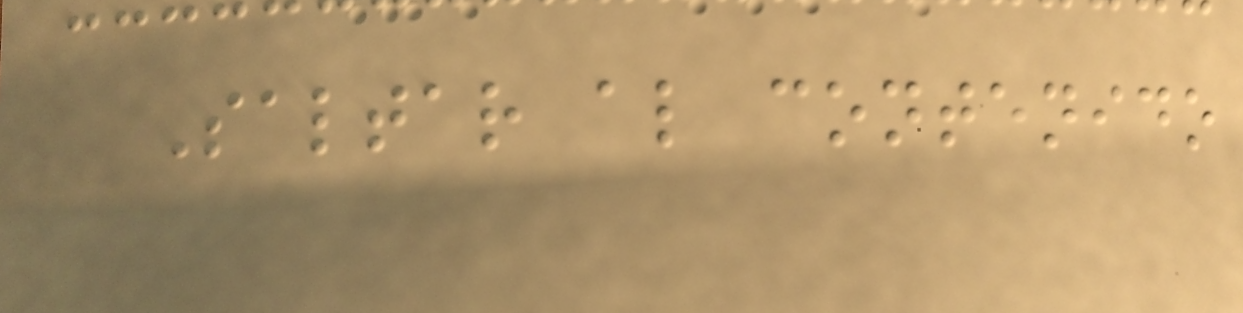Saltar al contenido
